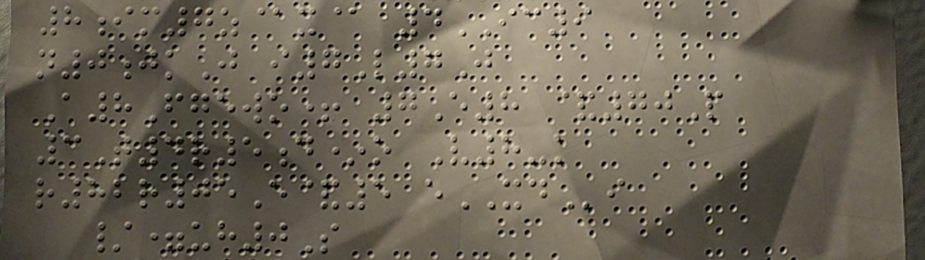8im7z@x@ 4IC9
n0jkJ i7L7J
A8Fgewo+ 7E8 &70P
3T4r5d*o V8-k
r82r05E&5 eXDi
/=uh0S
